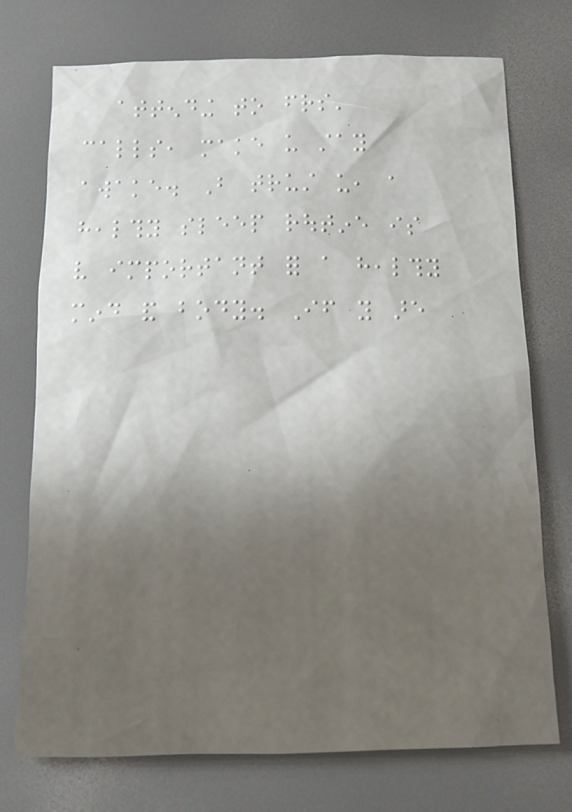attending to friends'
calls, make us stay
awake. But trust us, a
healthy sleep routine is
very important for a healthy
mind and body. If you are
